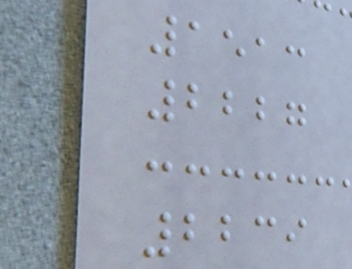1513
2227
2239
